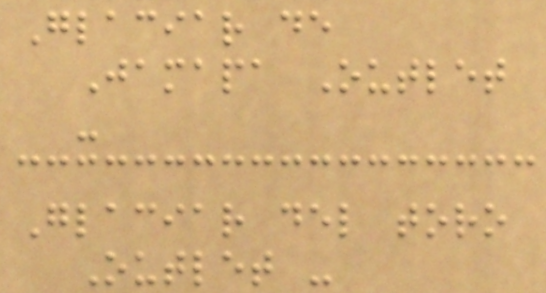Glaciar de
Jamapa Outlet
-
Glaciar del toro
Outlet -
